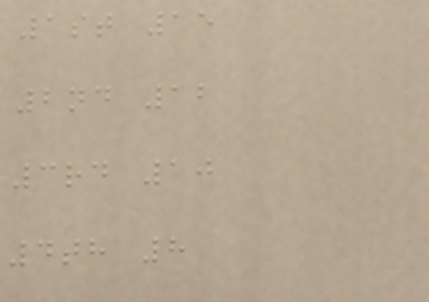1st 15
2nd 12
3rd 10
4th 8
